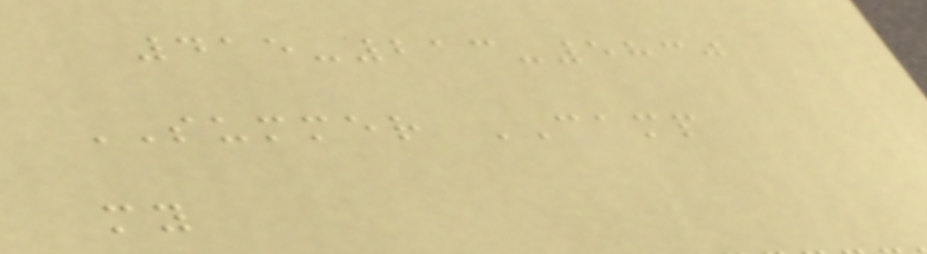415-213-5830
SUMMER CAMP
my
